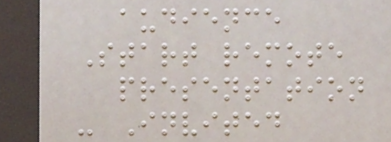audience
Start remote
presentation
- Invited
